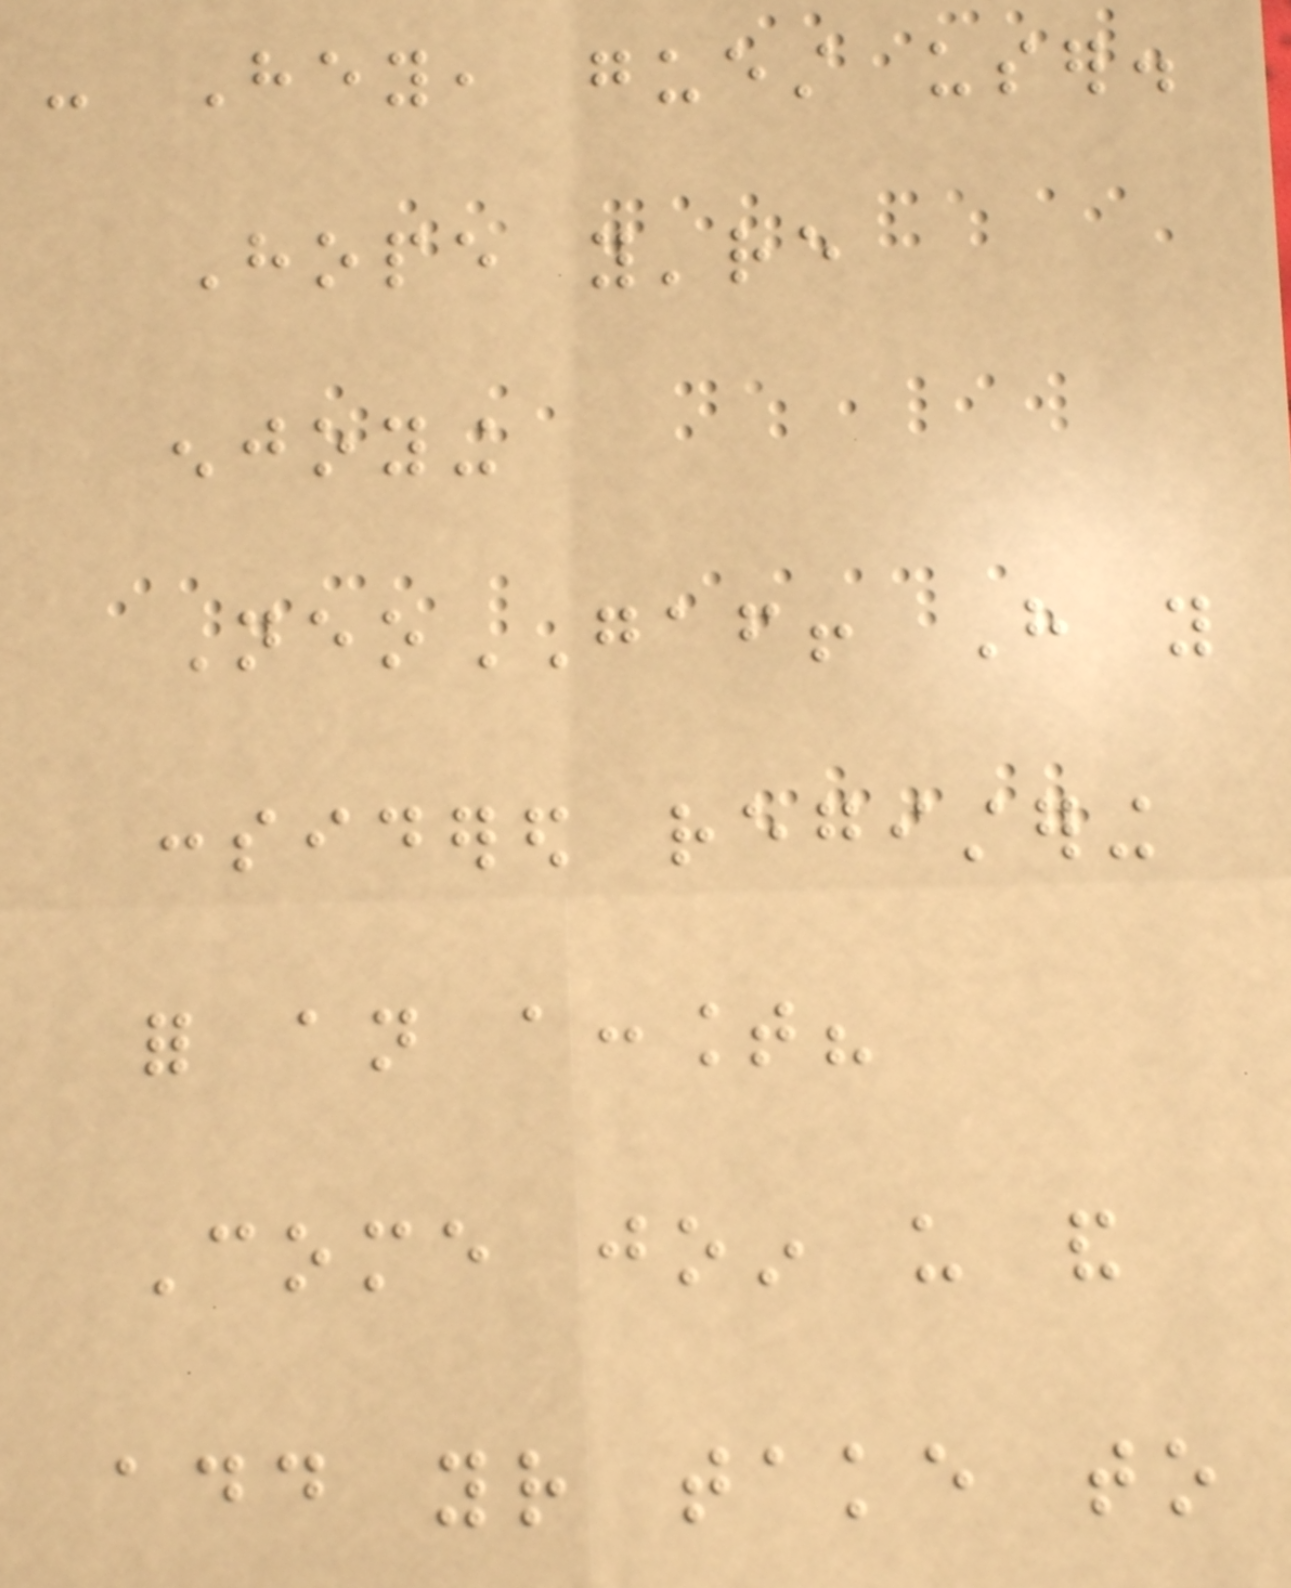- Hey, guest user.
Hope you're
enjoying
NeoGAF! Have you
considered registering
for an account?
Come join us and
add your take to
